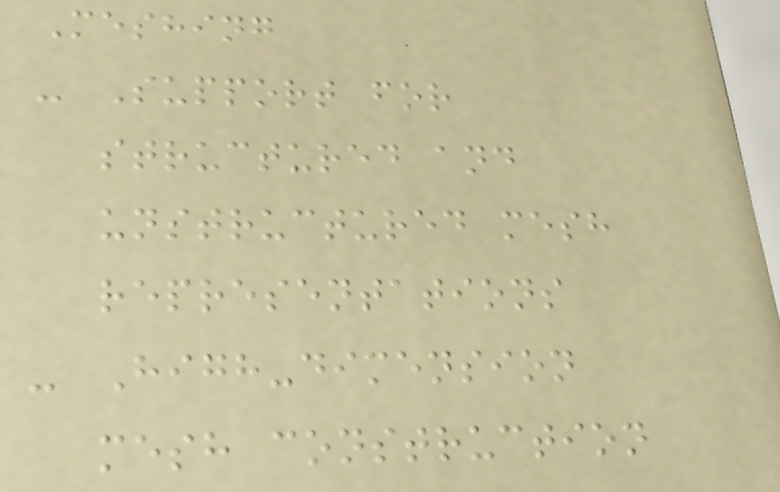Meshing
- Support for
structured and
unstructured mesh
representations
- High-dimension
mesh construction
